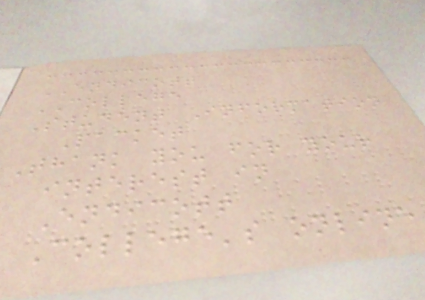ENDICOTT
COLLEGE
Student Information
Packet
Thank you for your
interest in
Endicott
College's online
